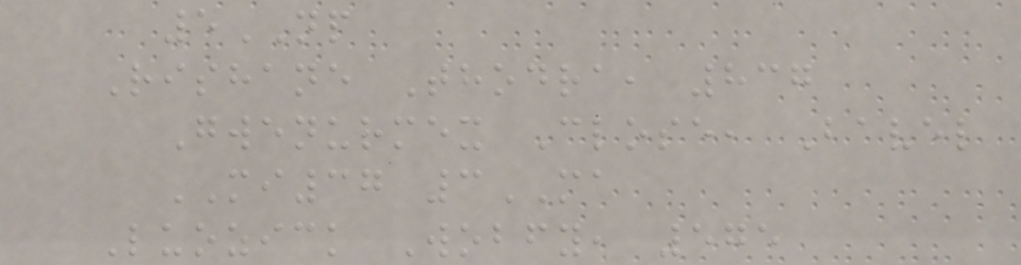5NP
Rishane Thodra, 837
Gwenurmex Close, Bavel
MI37 3MA
Luozick Wobfy, 575
